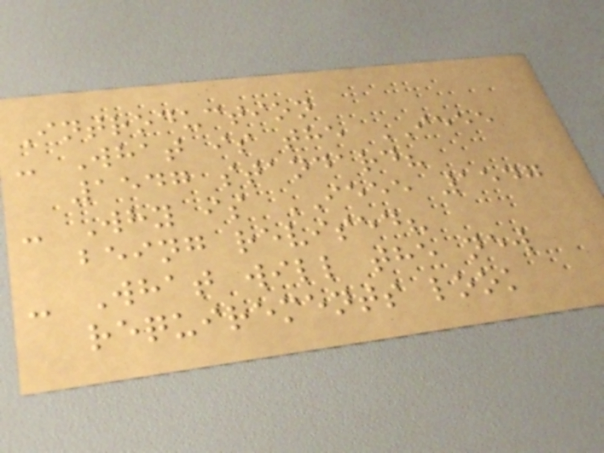Introduction
- What is the IEEE
1547 standard?
- Why is IEEE 1547
being revised?
- What will the new
requirements look
